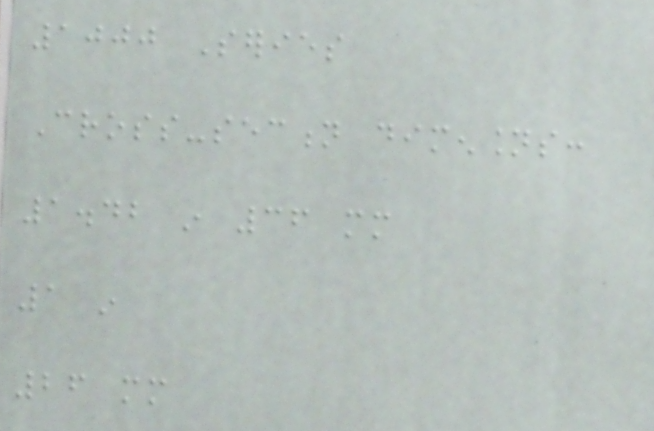1000 Series
Cross-section dimensions:
1.42 in 36 mm
1 in
26 mm
